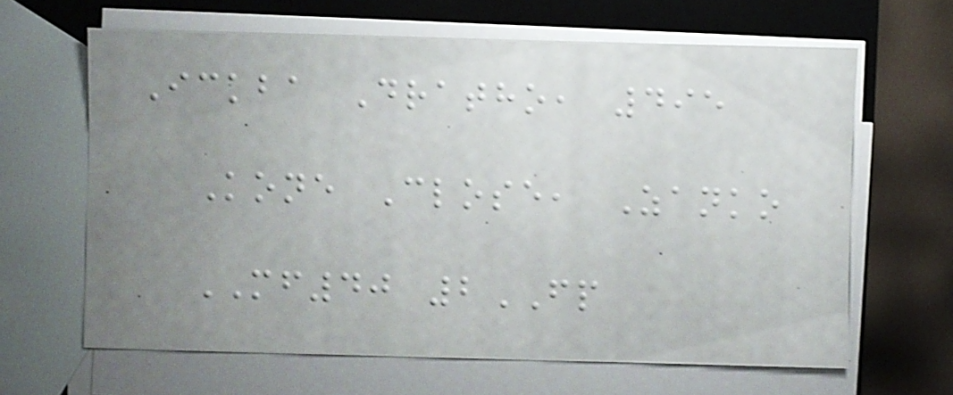Ickba Dratho, 495
Kone Close, Zanko
MF40 2FP
